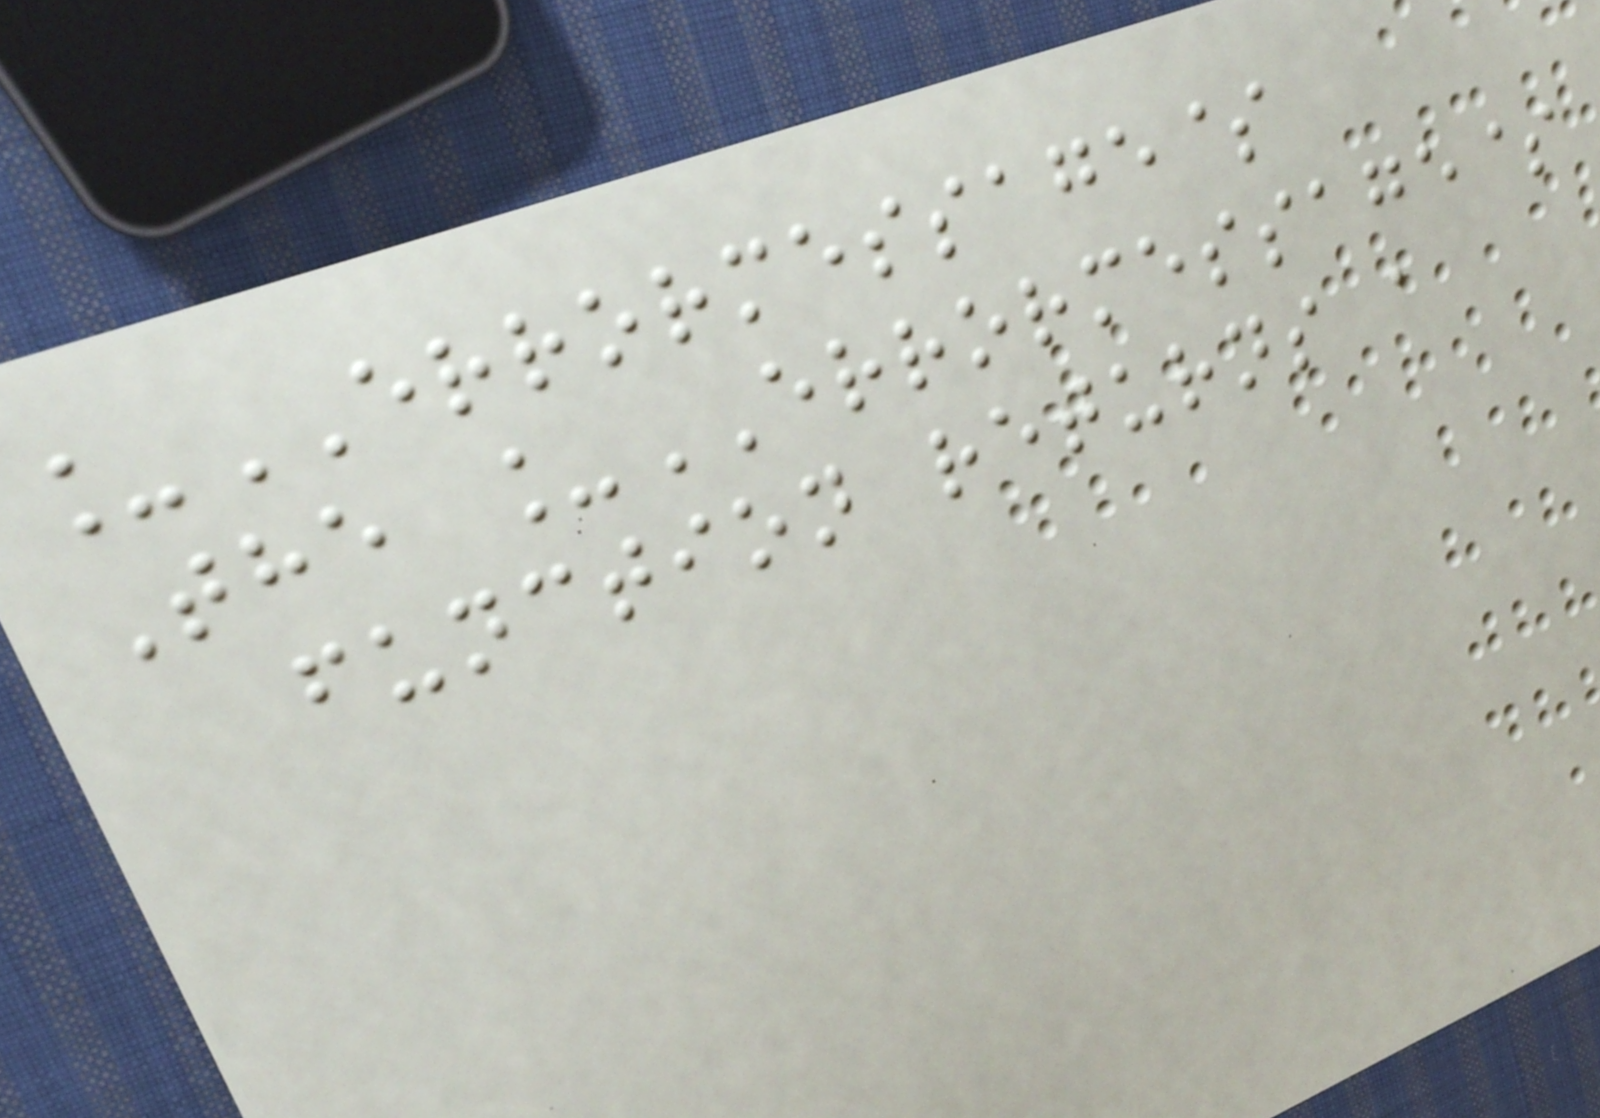_ERRORMESSAGE$
The _ERRORMESSAGE$
function returns a
